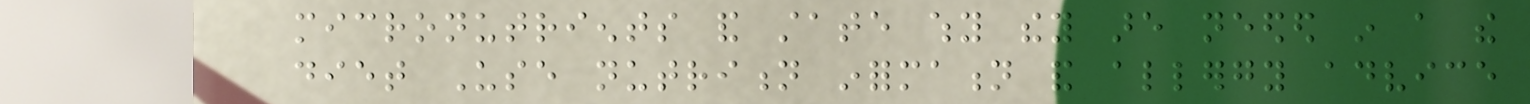micronutrients and state why they are needed in a the
diet Use nutrition information and allergy advice
